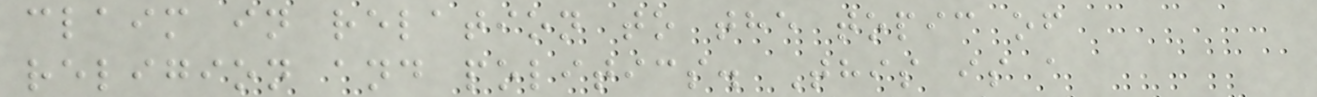claim in relation to the topic of
religion and politics. This is a
